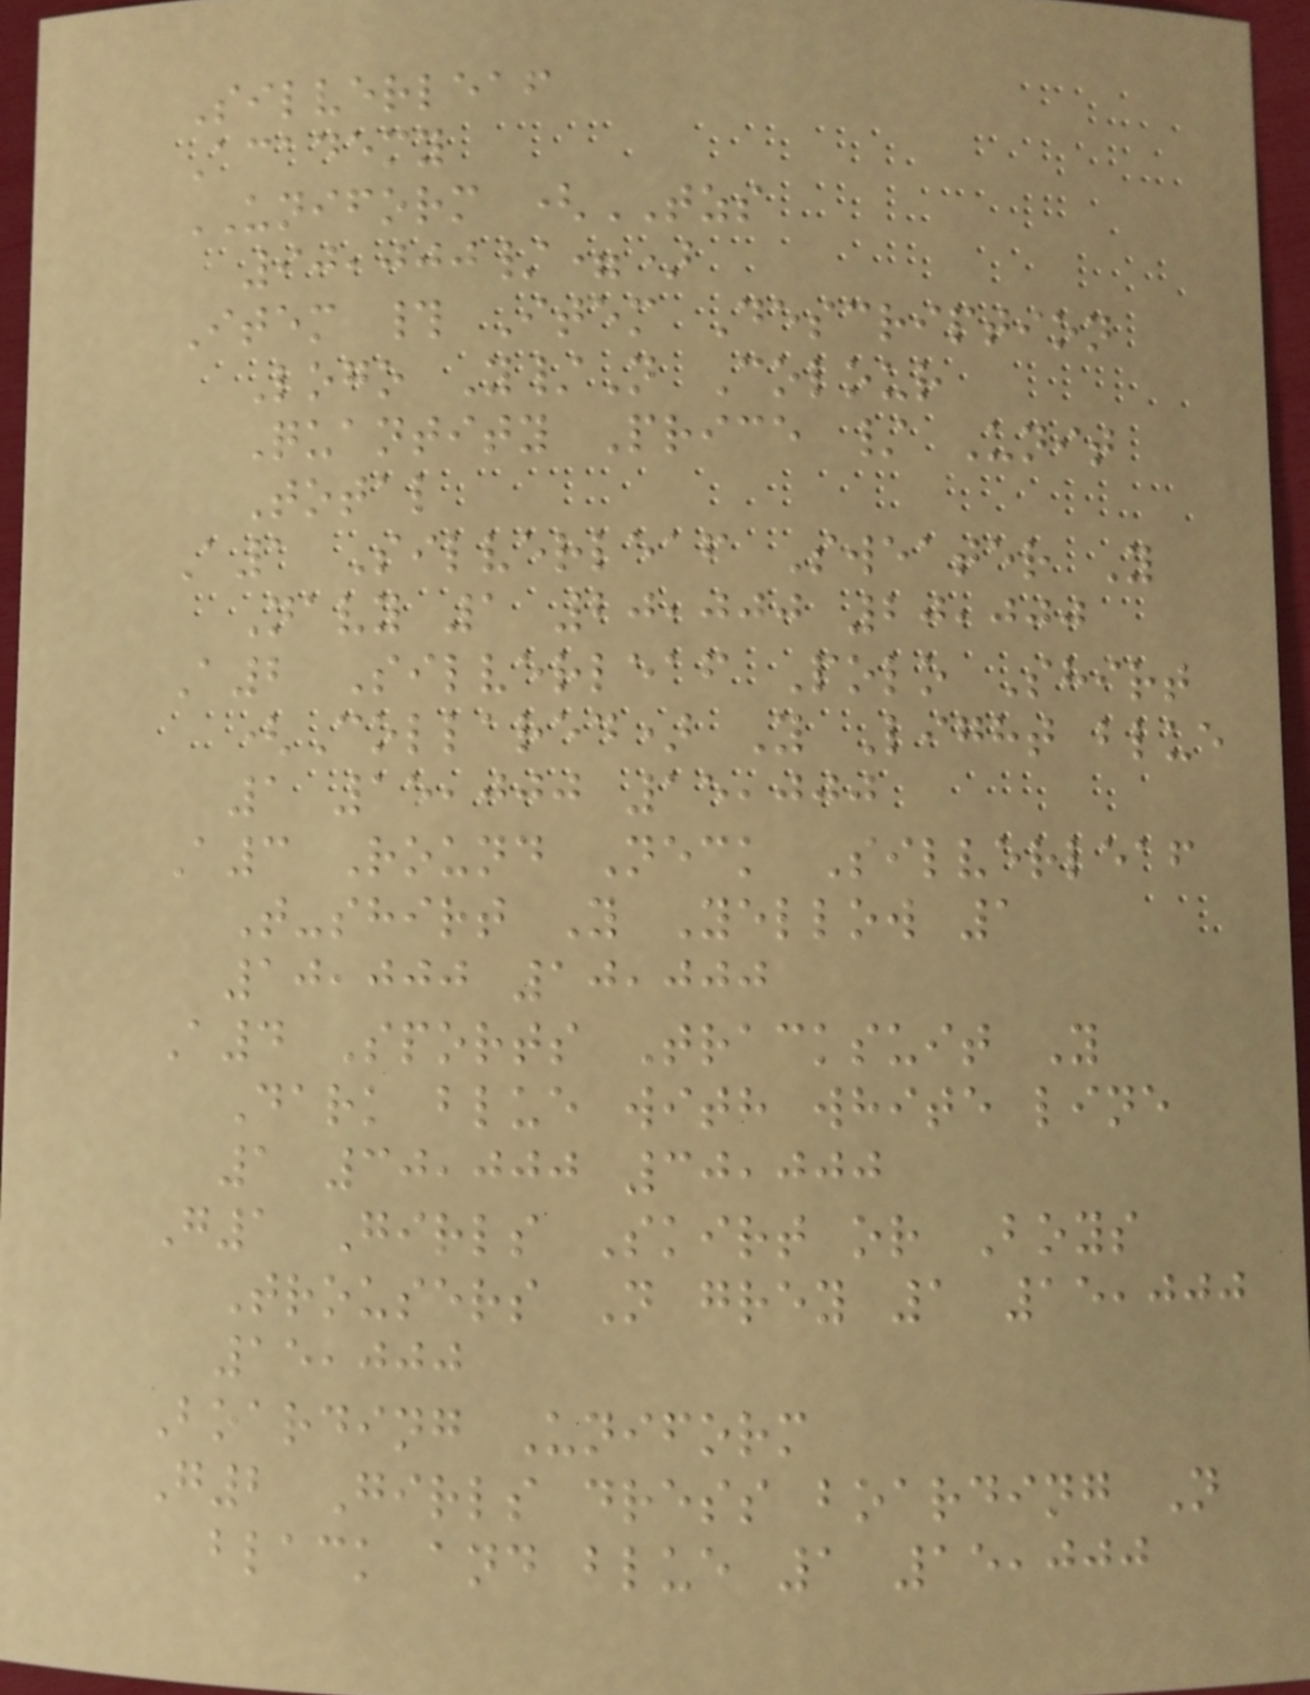Silverleaf
Academy
UNIFORM (TZS
90,000/=)
Item # Item Description
Logo Y/N Colour
Quantity Price / Unit
Total
A1 Silverleaf Sweater Y
Navy 1 20,000 20,000
A2 Silverleaf Polo Shirt
(Collared) Y Light blue
1 15,000 15,000
A3 Round Neck Silverleaf
T-shirt Y Yellow 1
10,000 10,000
A4 Sports Tracksuit Y
Dark blue with white line
1 30,000 30,000
G1 Girls Skirt or Boys
Trousers N grey 1 15,000
15,000
Boarding Uniform
G2 Girls dress boarding N
black and blue 1 15,000
